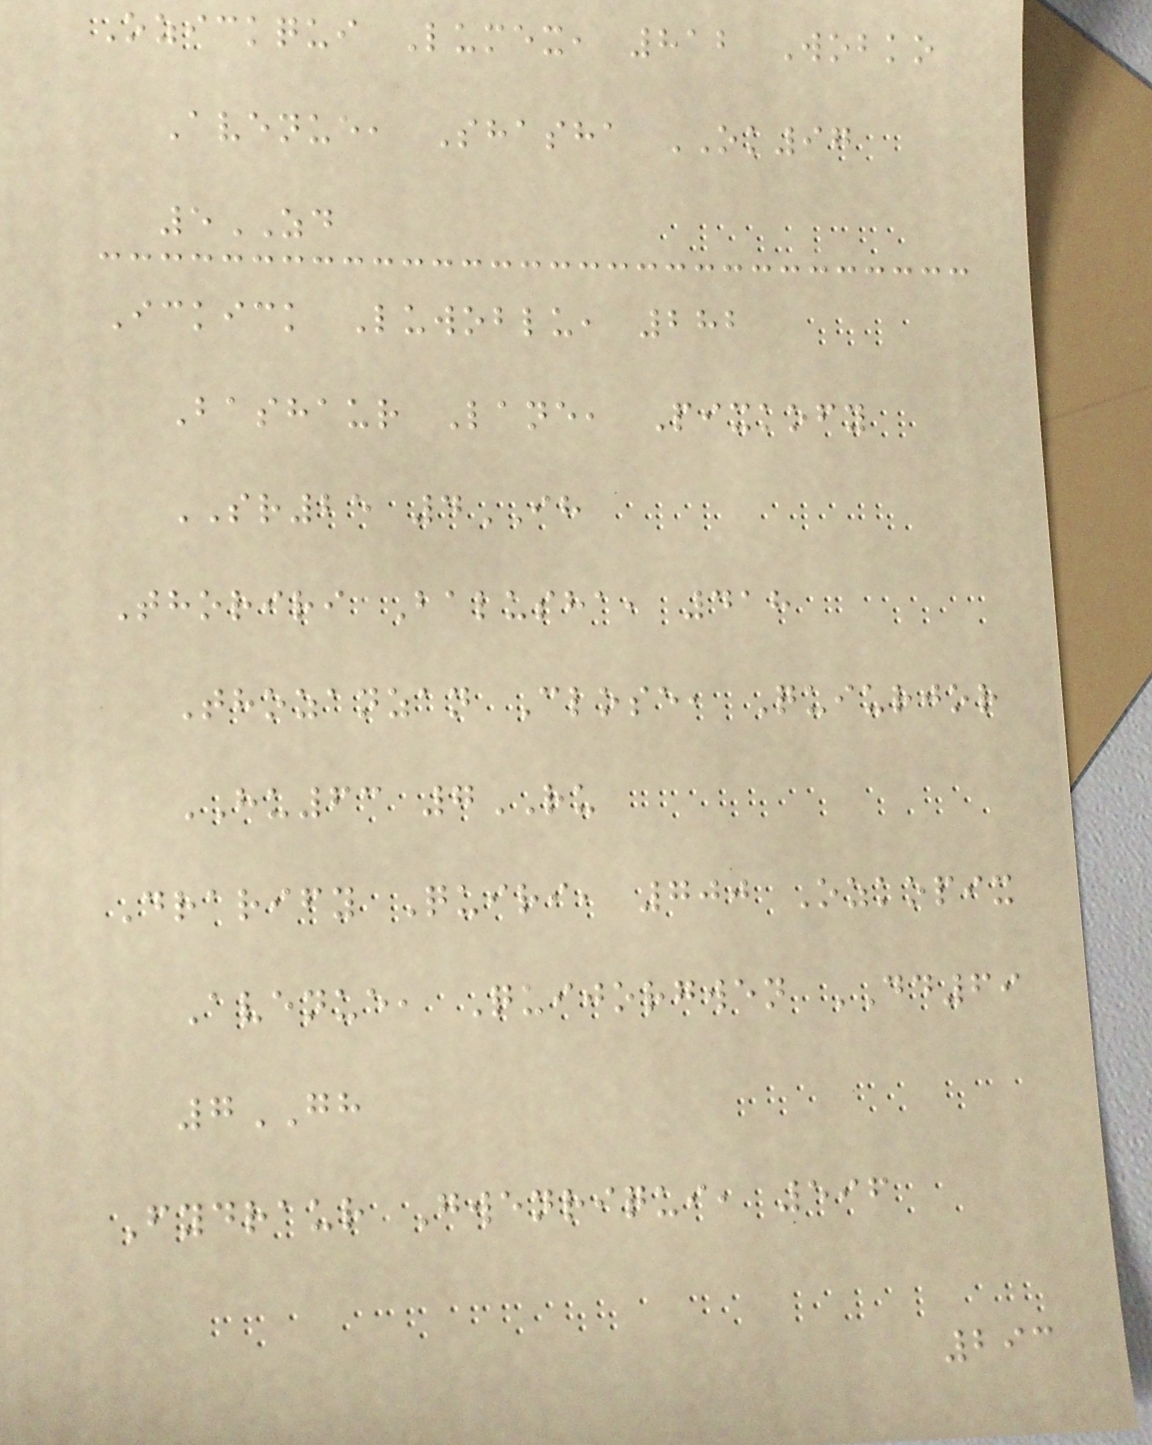Ozickqui Lumex, 812 Wobko
Avenue, Shasha OK97
5ZD
Ickick Luwoblu, 282
Bashaur Lane, Pixkofy
SR25 4IH
Thoriri Balusha, 418
Thozanzan Close, Quiurjor
HU63 7RU
Drarify Quiri, 700 Ozkopix
Avenue, Quijorgwen DD69
7GH
Fydraur Gwenriqui, 596
293
